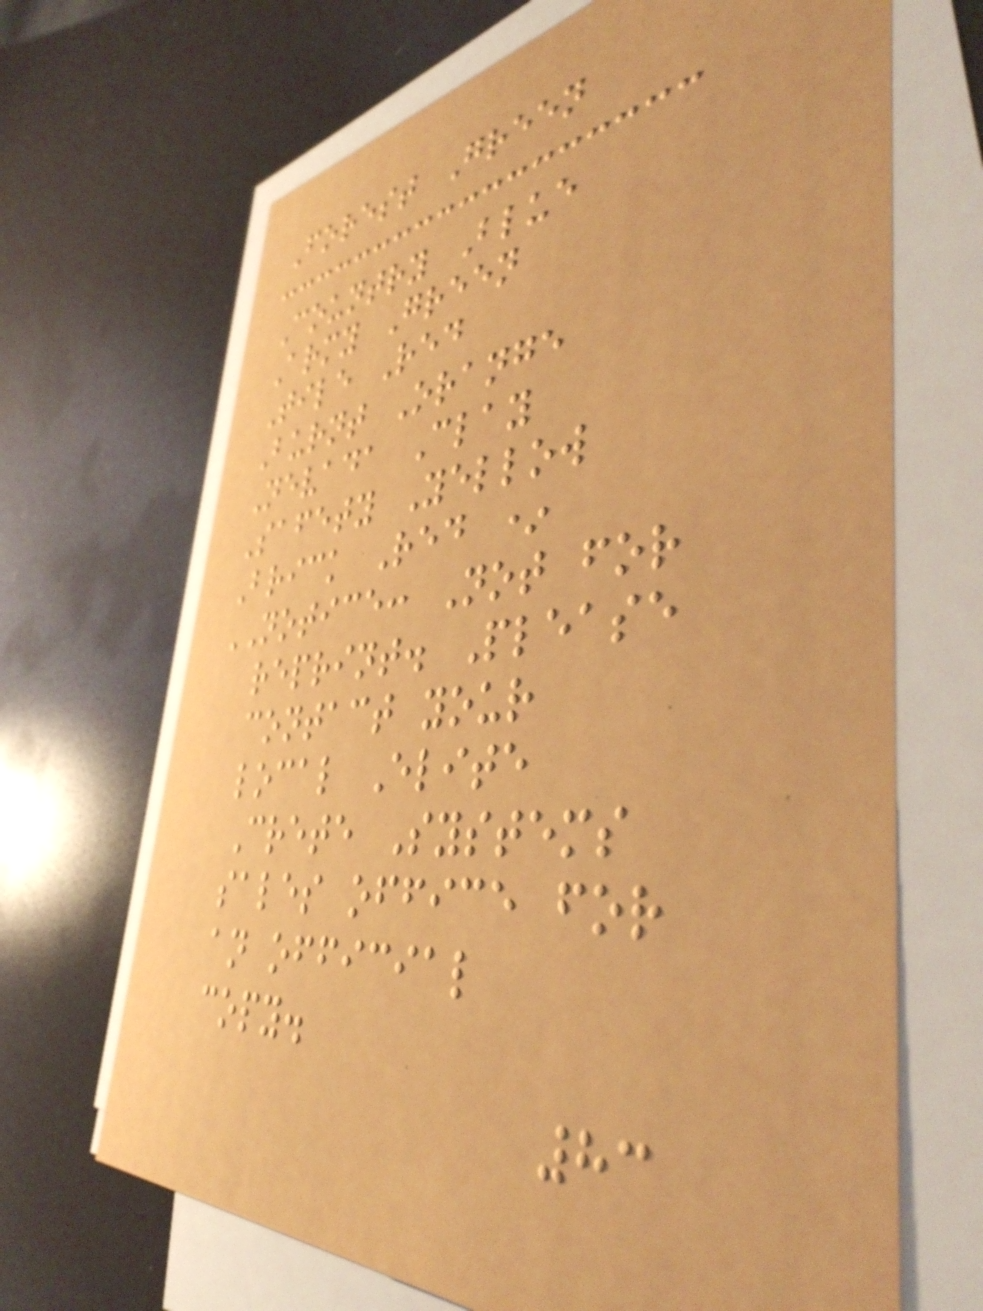Forest Green
Country Blue
Army Green
Tile Red
Burnt Orange
Nevada Clay
Safety Yellow
Brick Red *
NOTICE: Not for
reprint. Please
contact your
local Elite
Crete Systems
sales office for
an official
copy.
83
